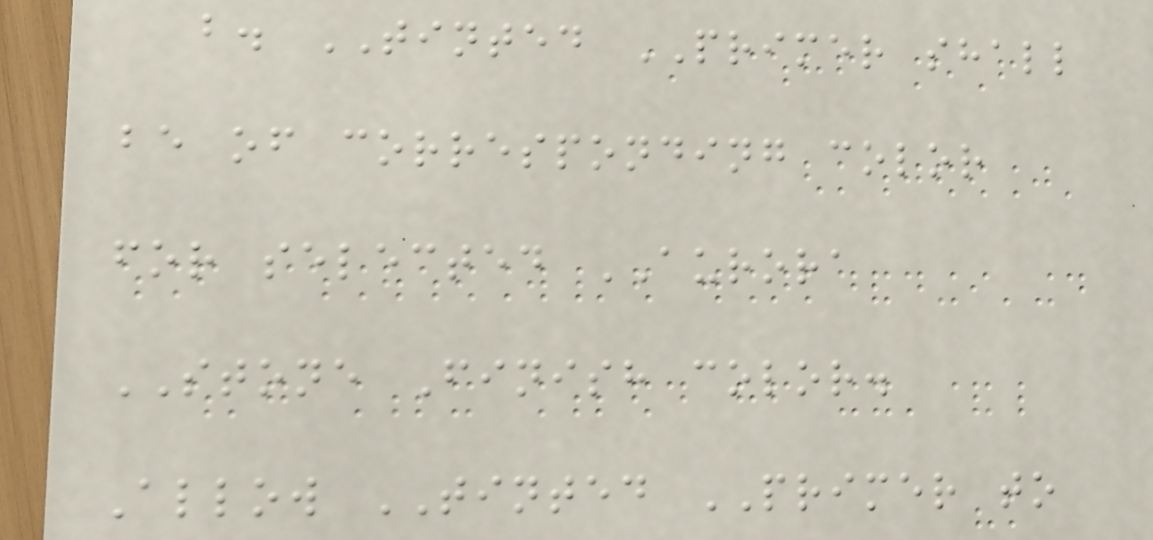b. TINTED PRIMER shall
be of corresponding color
for selected AURORA
STONE Finish color.
Allow TINTED PRIMER to
